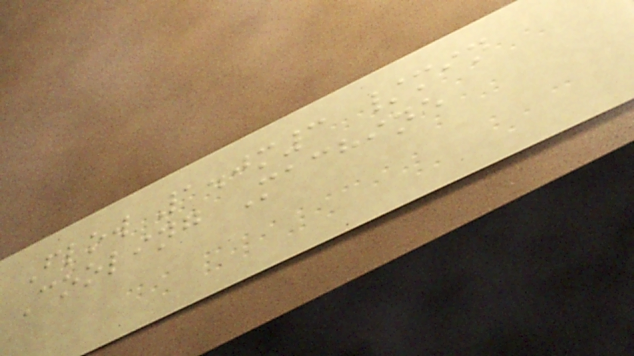Flow 1.0m3 /min
Cooling Machine
